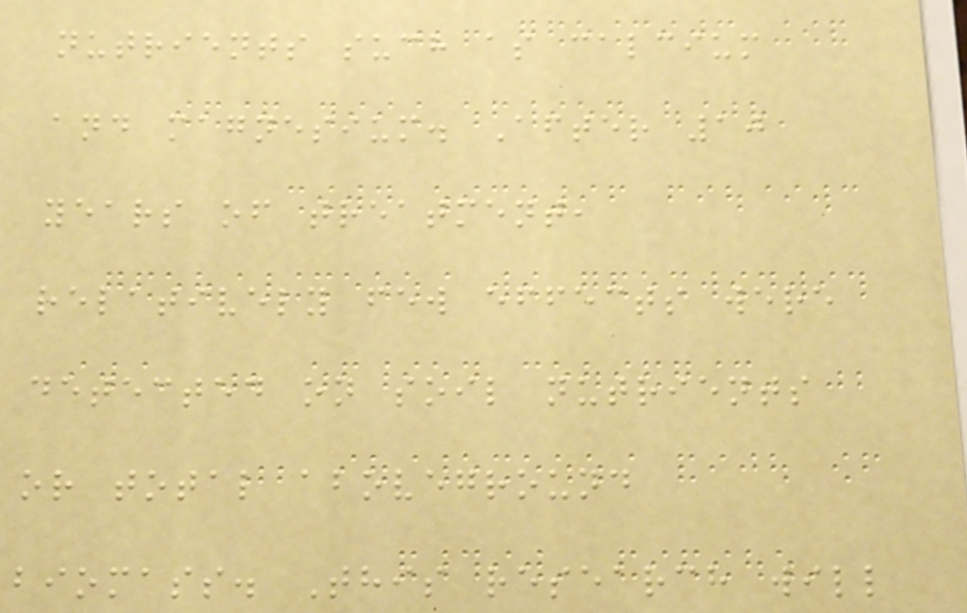nutrients such as calcium
and magnesium. After 10
years of treatment,
relatively few effects were
detected on soil nutrients
or total aboveground
biomass. This research will
